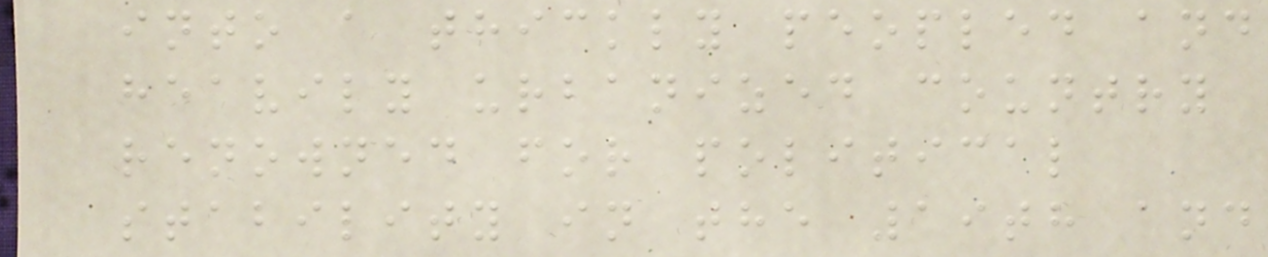into a thickly peopled and
heavily urbanized country
renowned for political
stability in the 19th and
